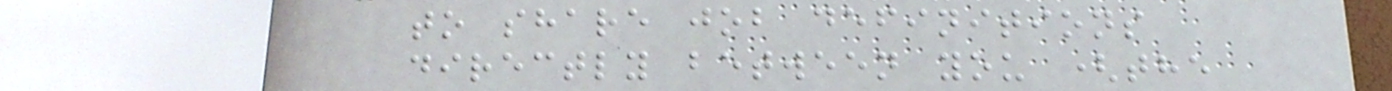to share job definitions
directly between you (the
